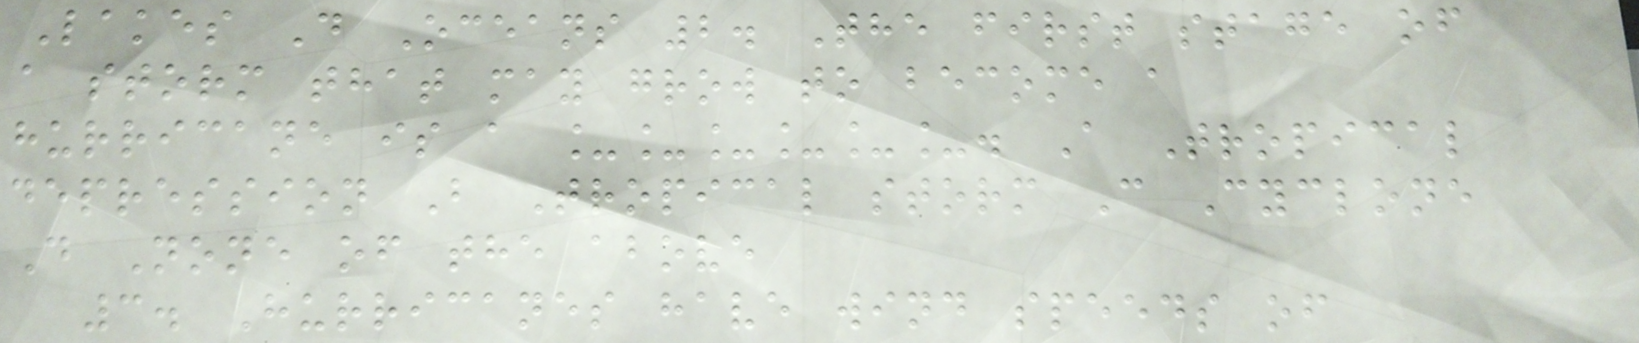Lakes D Oceans 2. The first stage of
a storm that may grow to become a
hurricane is a ______. A Tropical
depression B Tropical storm C Cyclone
D None of the above
3. Hurricanes have wind speeds of
